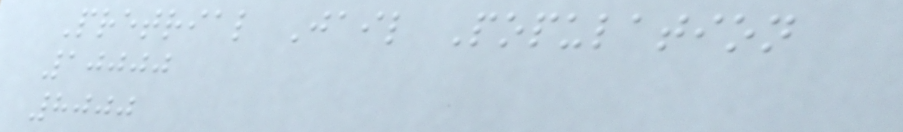Pretrial Jail Population
10000
8000
